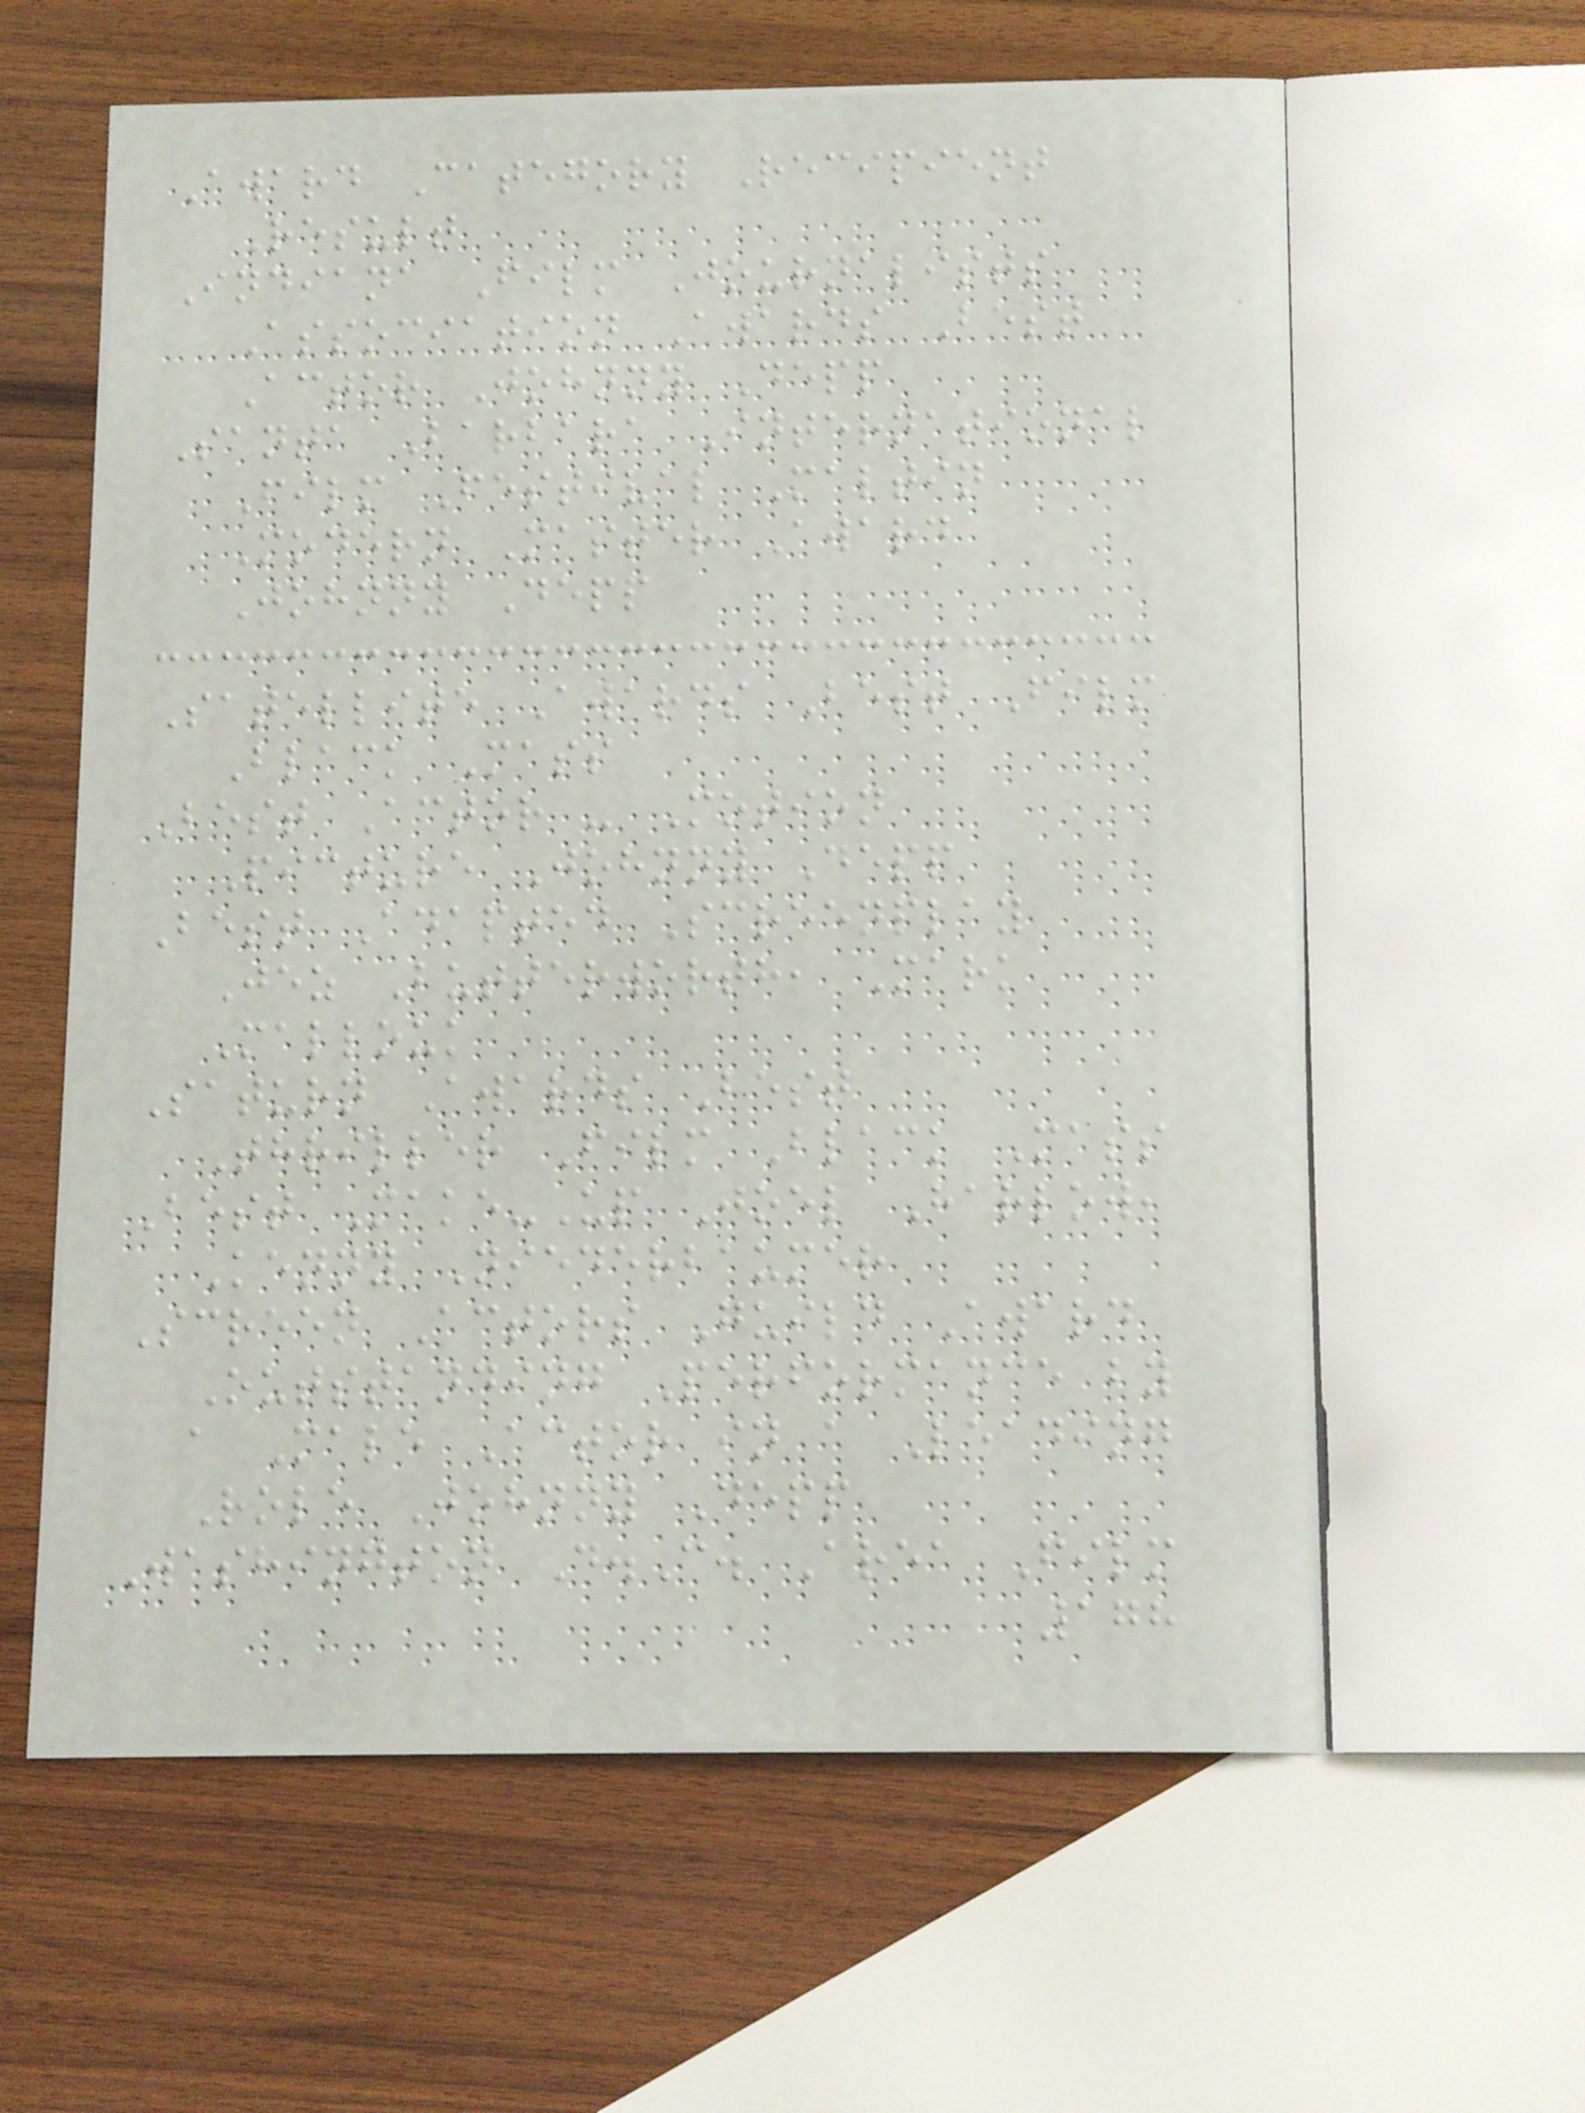Award Category Recipient
Result
Indiana Film Journalists
Association Awards Best
Actor Johnny Depp
Santa Barbara International
Film Festival Maltin
Modern Master Award
Johnny Depp
Satellite Awards Best Film
Black Mass
Best Actor - Motion
Picture Johnny Depp
Best Adapted Screenplay
Jez Butterworth, Mark
Mallouk
Saturn Awards Best
Thriller Film Black Mass
Best Make-Up Joel Harlow,
Kenny Niederbaumer
Screen Actors Guild Award
Outstanding Performance by
a Male Actor in a Leading
Role Johnny Depp
Washington D.C. Area Film
178
